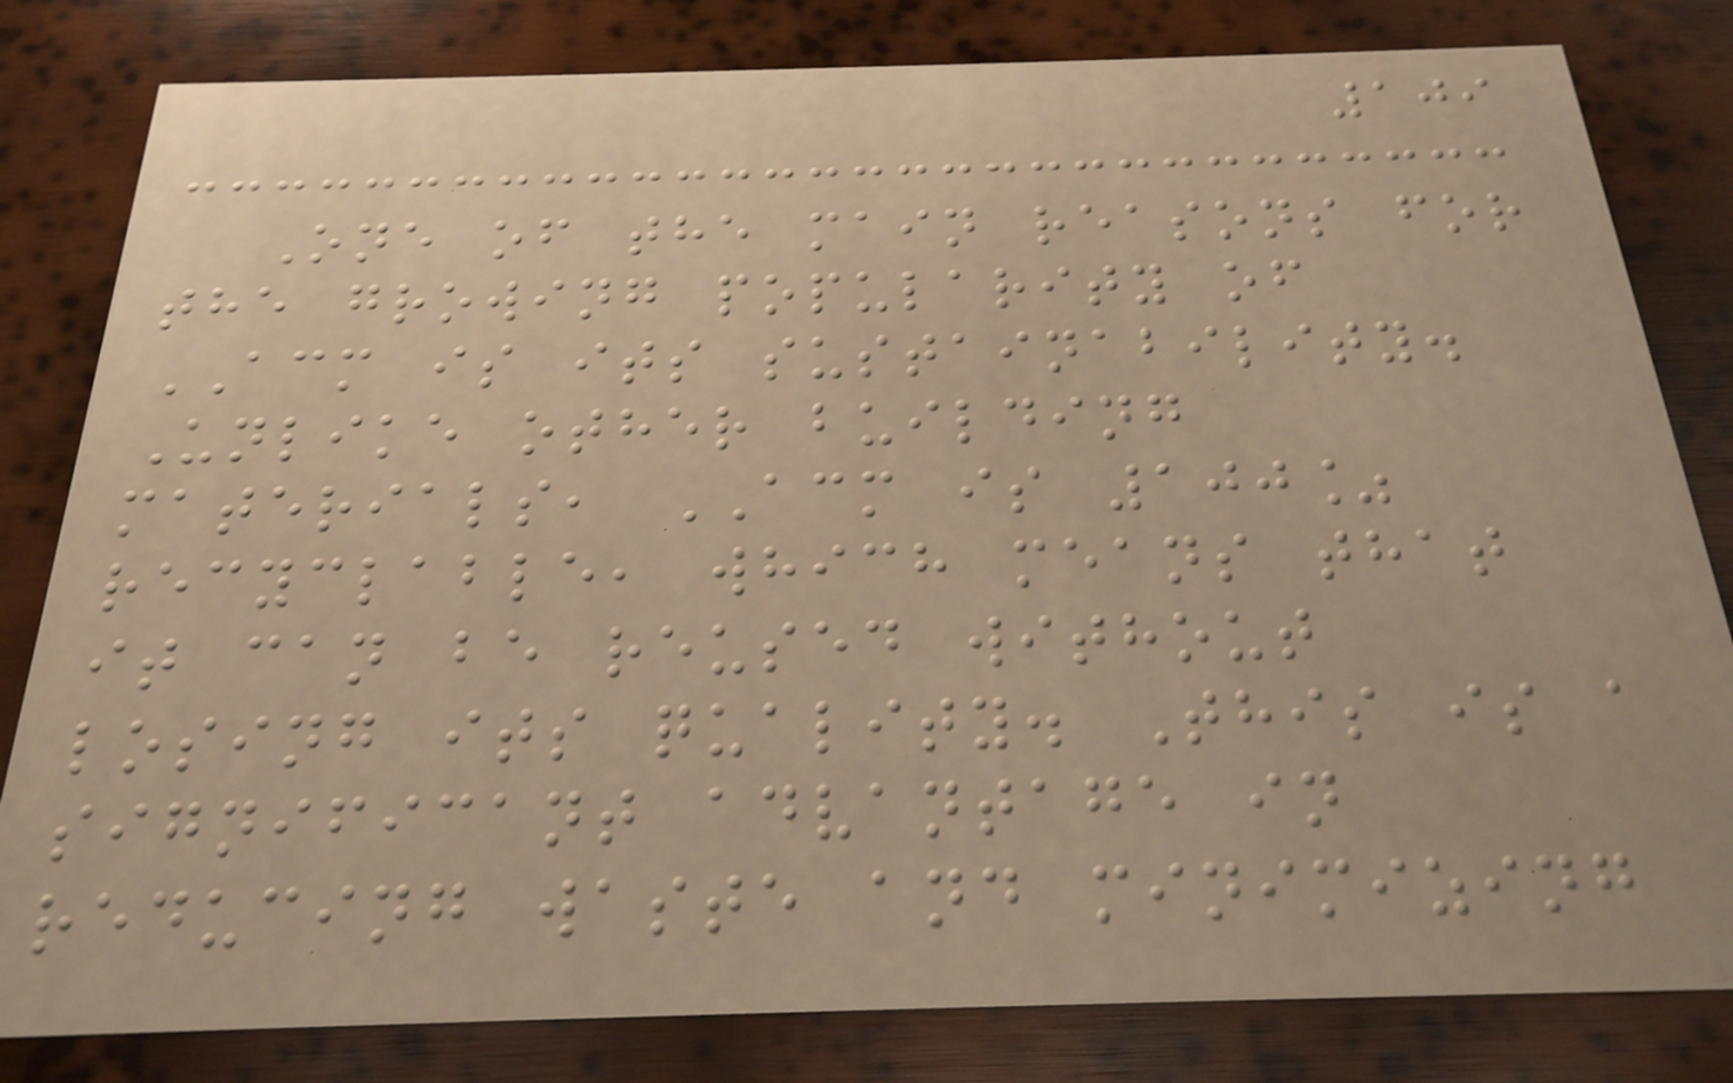109
One of the main reasons for
the growing popularity of
ACM is its sustainability.
Unlike other building
materials, ACM is 100%
recyclable, which means that
it can be reused without
losing its quality. This is a
significant advantage in
reducing waste and minimizing
